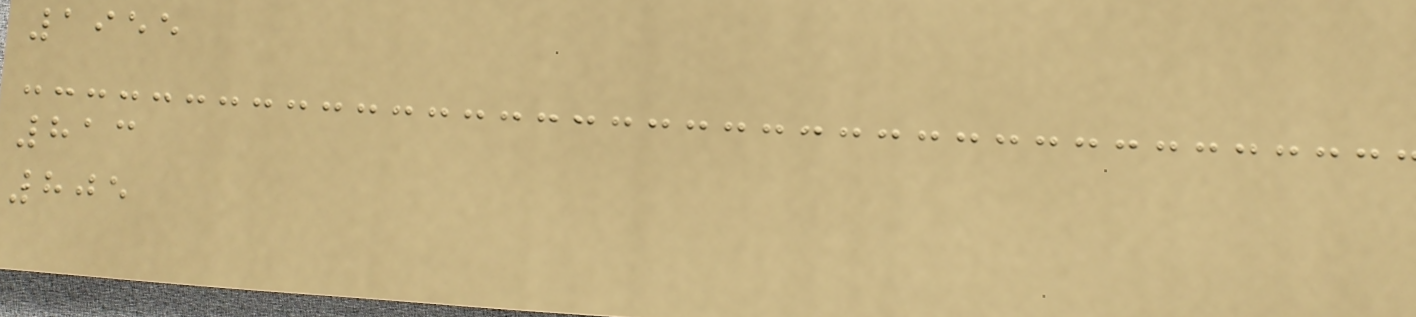1955
813
805
